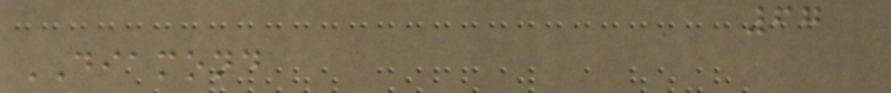67
DIAMOND
